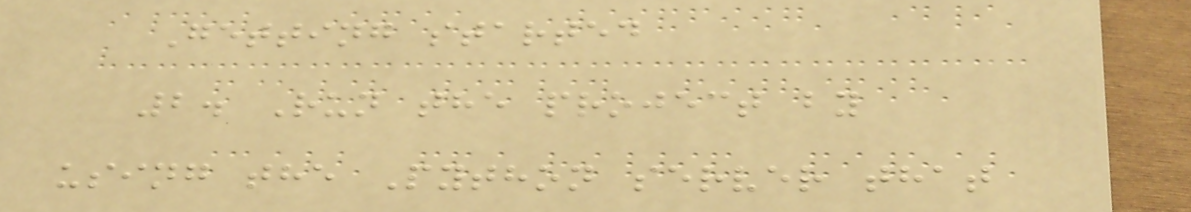Getting started
2. Run the project by
using the Python server that
